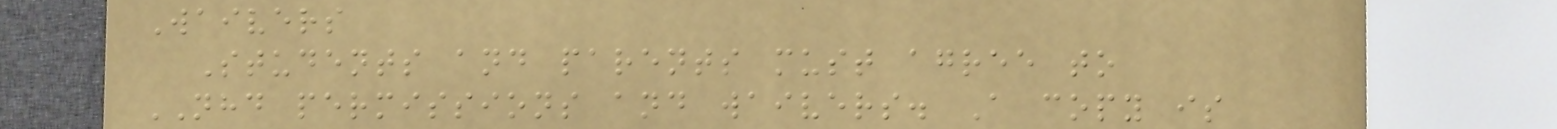Waivers
Students and parents must agree to
NHD permissions and waivers. A copy is
